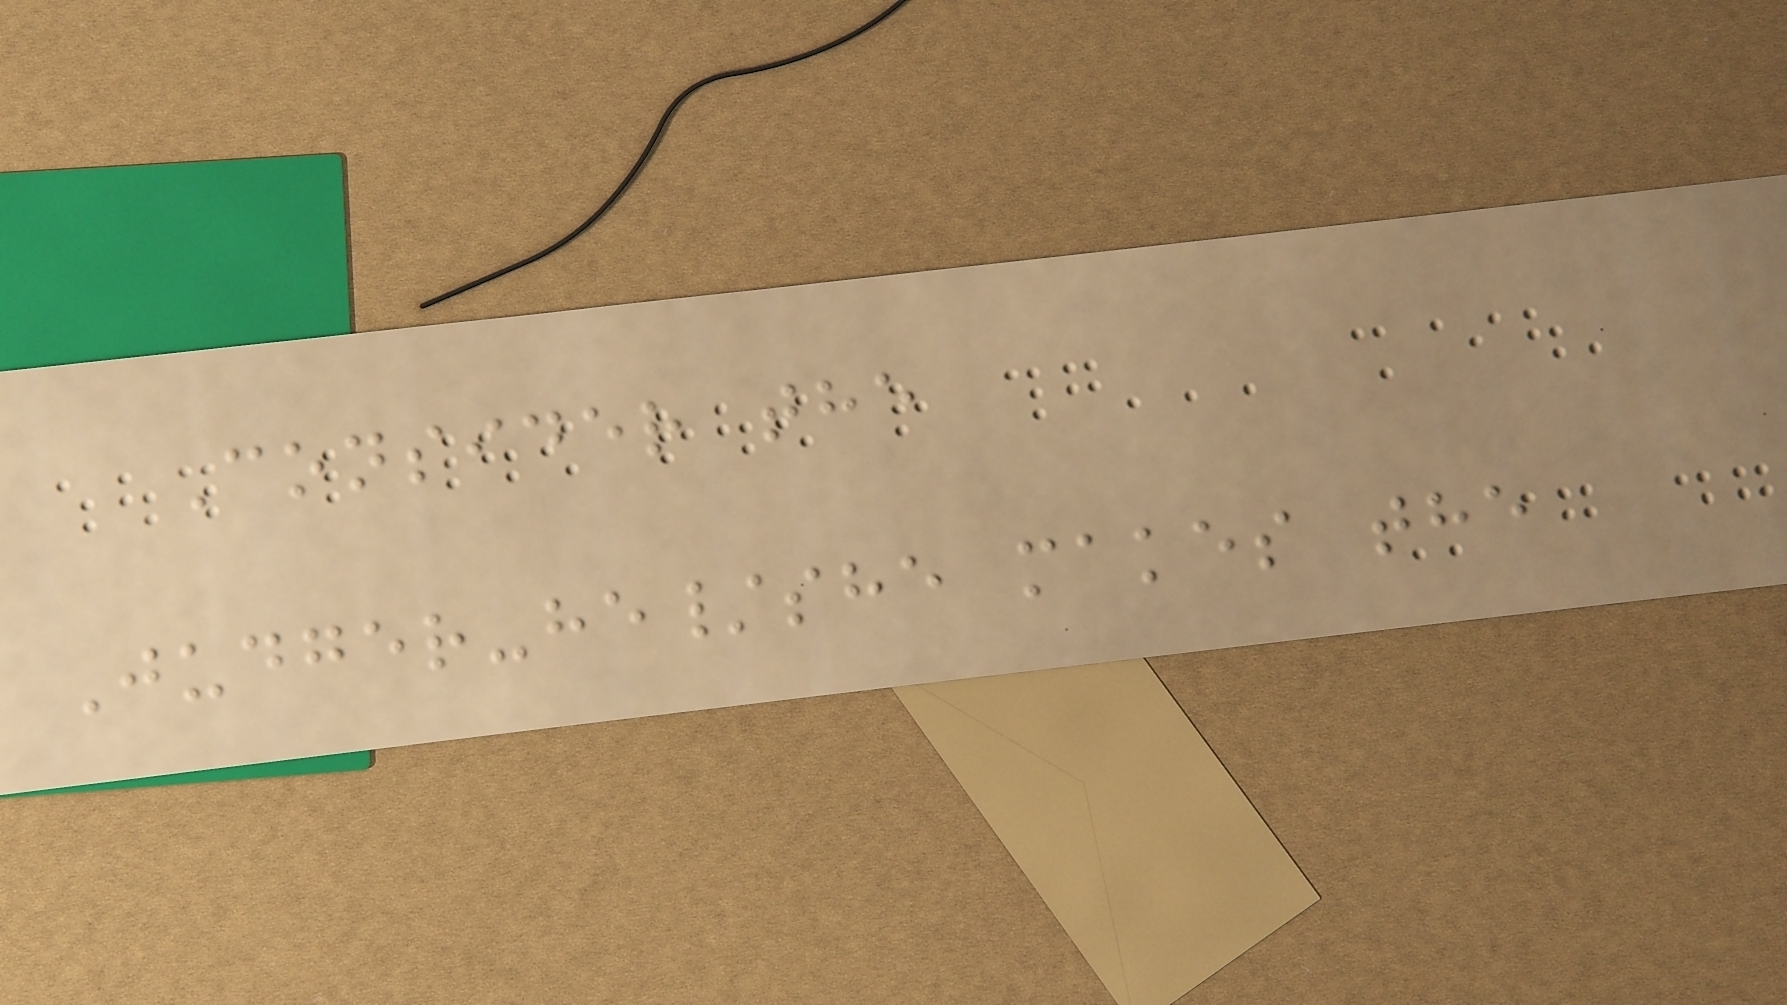Consider the
Judger-he/she makes the
